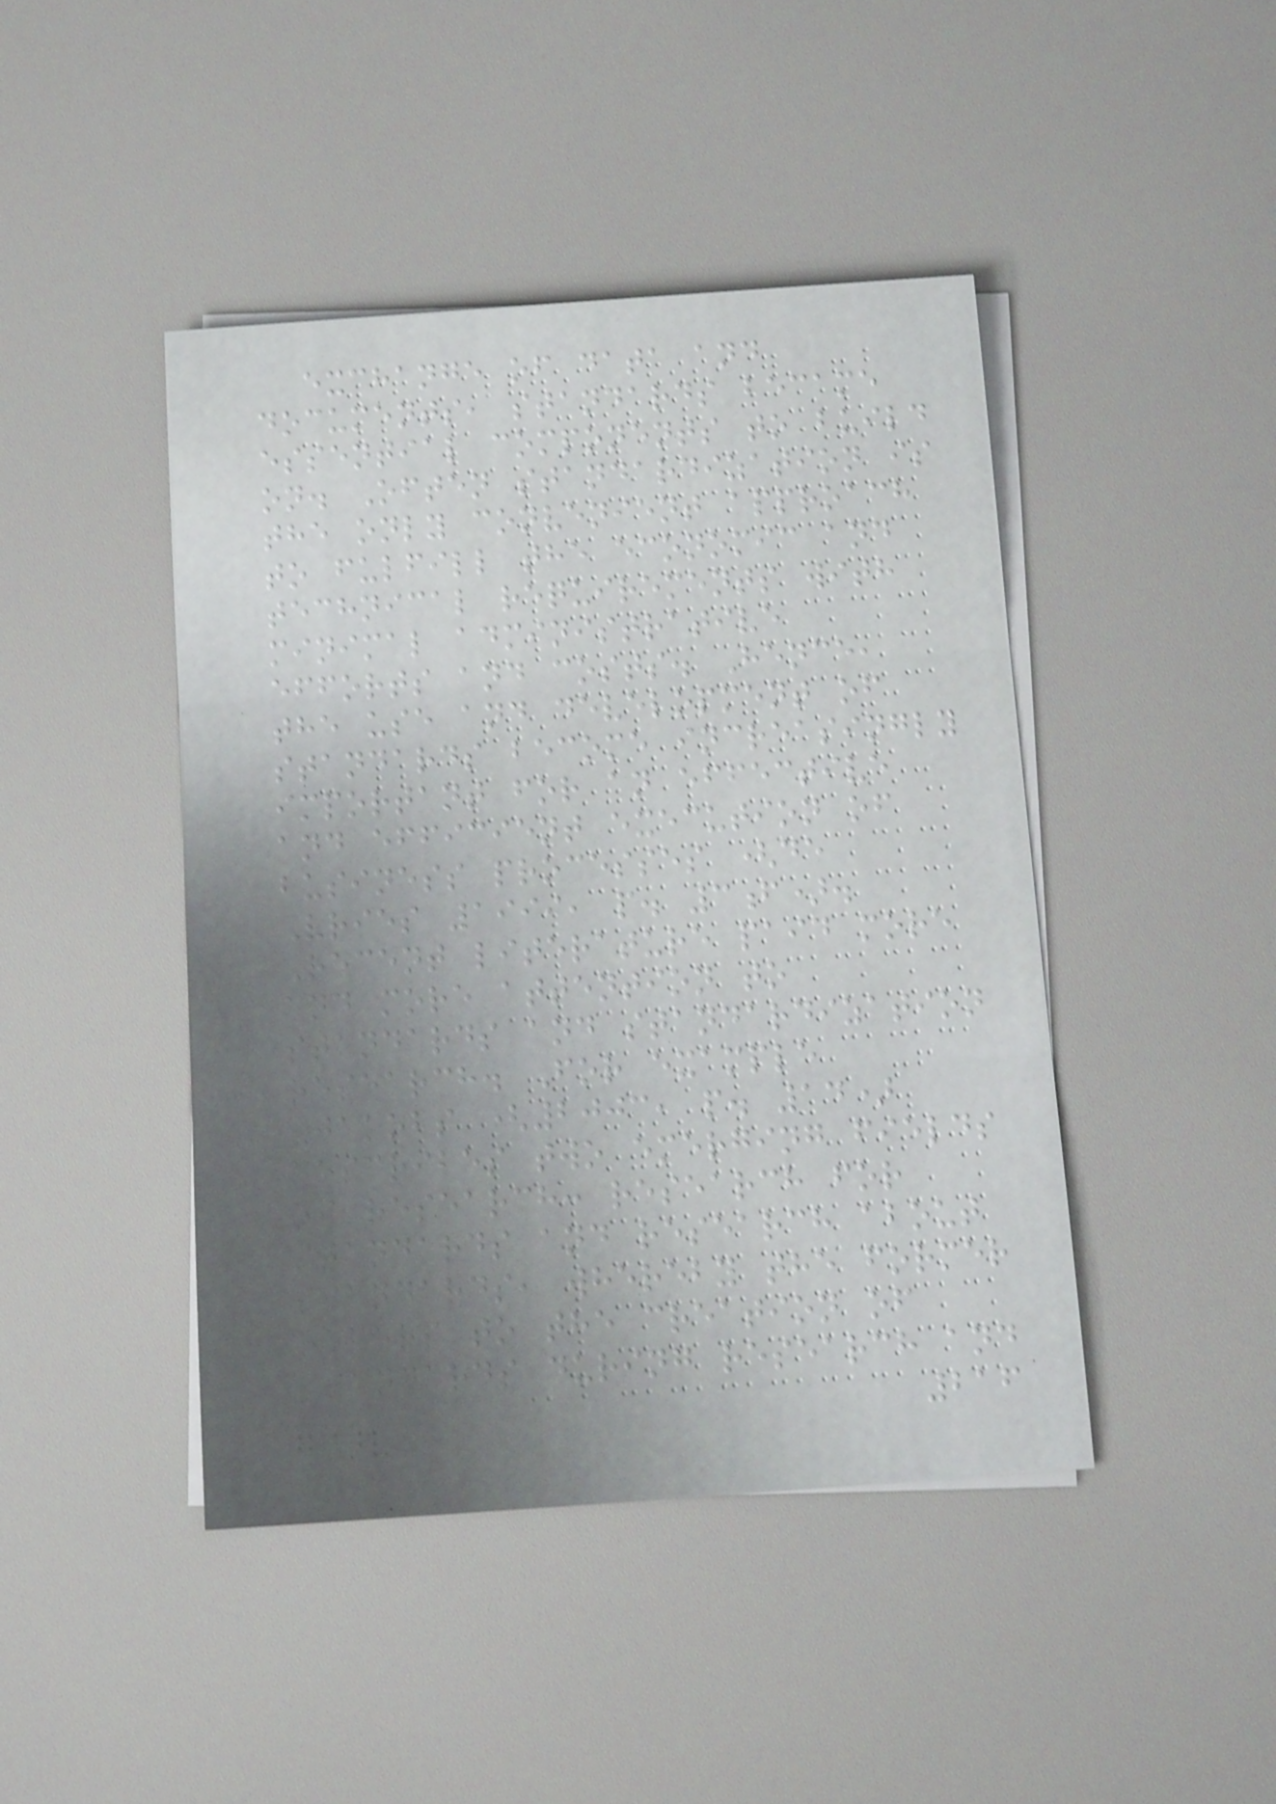exchange of data and
documents, standards became
essential components to build
on. Often standardization is
the only convenient approach
to fulfill the economic and
technical requirements with
minimal administrative
efforts and costs. Hence,
the use and development of
standards become increasingly
important for an effective
and efficient execution of
business processes (de
Vries 1999, p. 3f).
Recent literature paid more
and more attention to
standards and standardization
research. For example
Jakobs (2003, p. 14)
describes two emerging fields
of research: research for
standards and research about
standards, whereby the former
refers to the creation of
standards during research and
216
